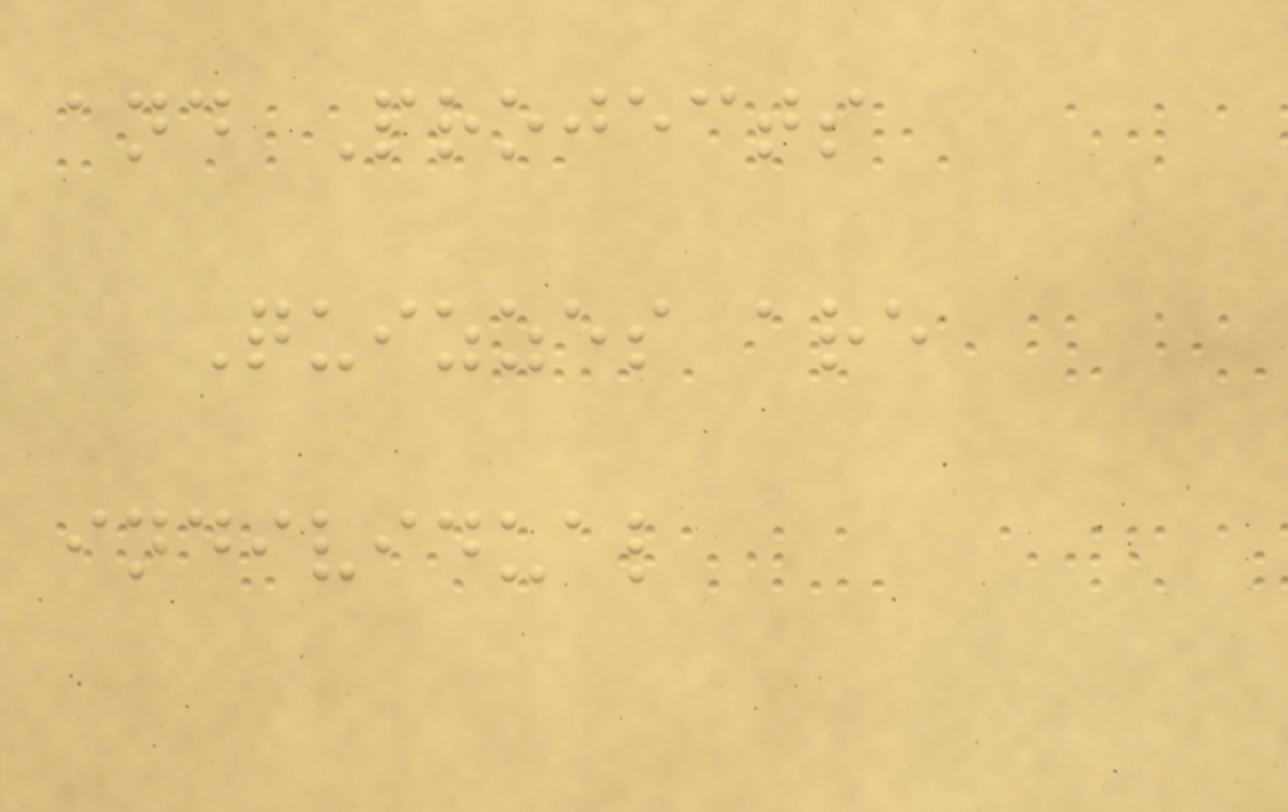and Projects
Quizzes are
individual
